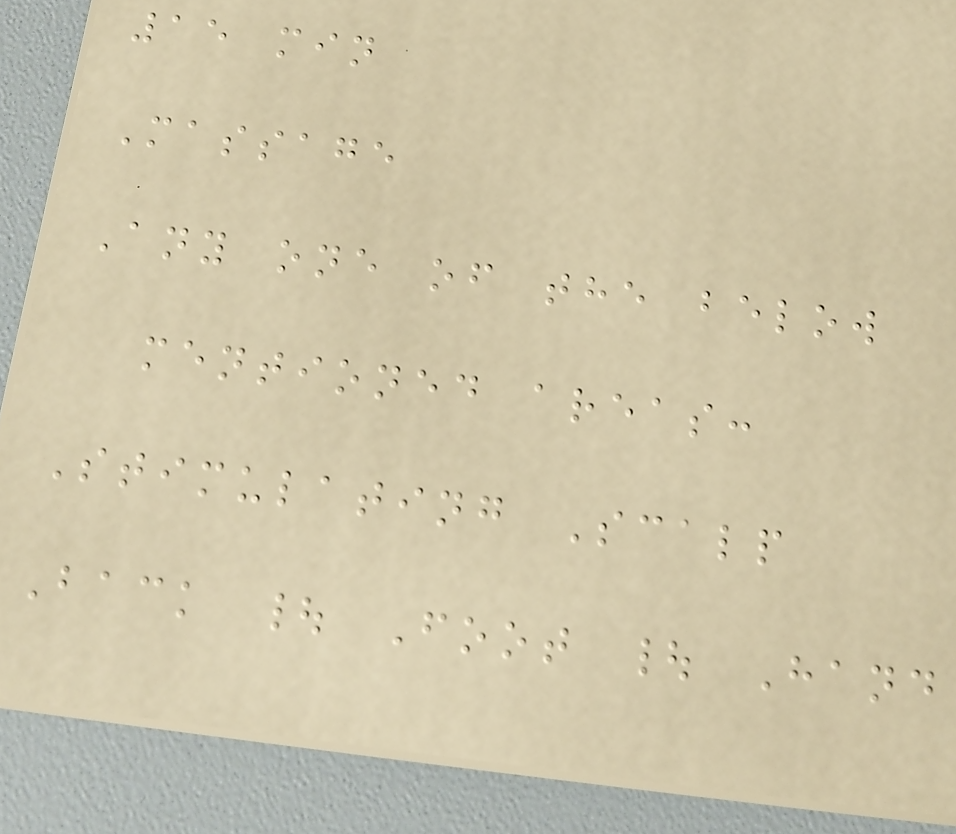15 min
Massage
Any one of the below
mentioned areas:
Stimulating Scalp
Back | Foot | Hand
